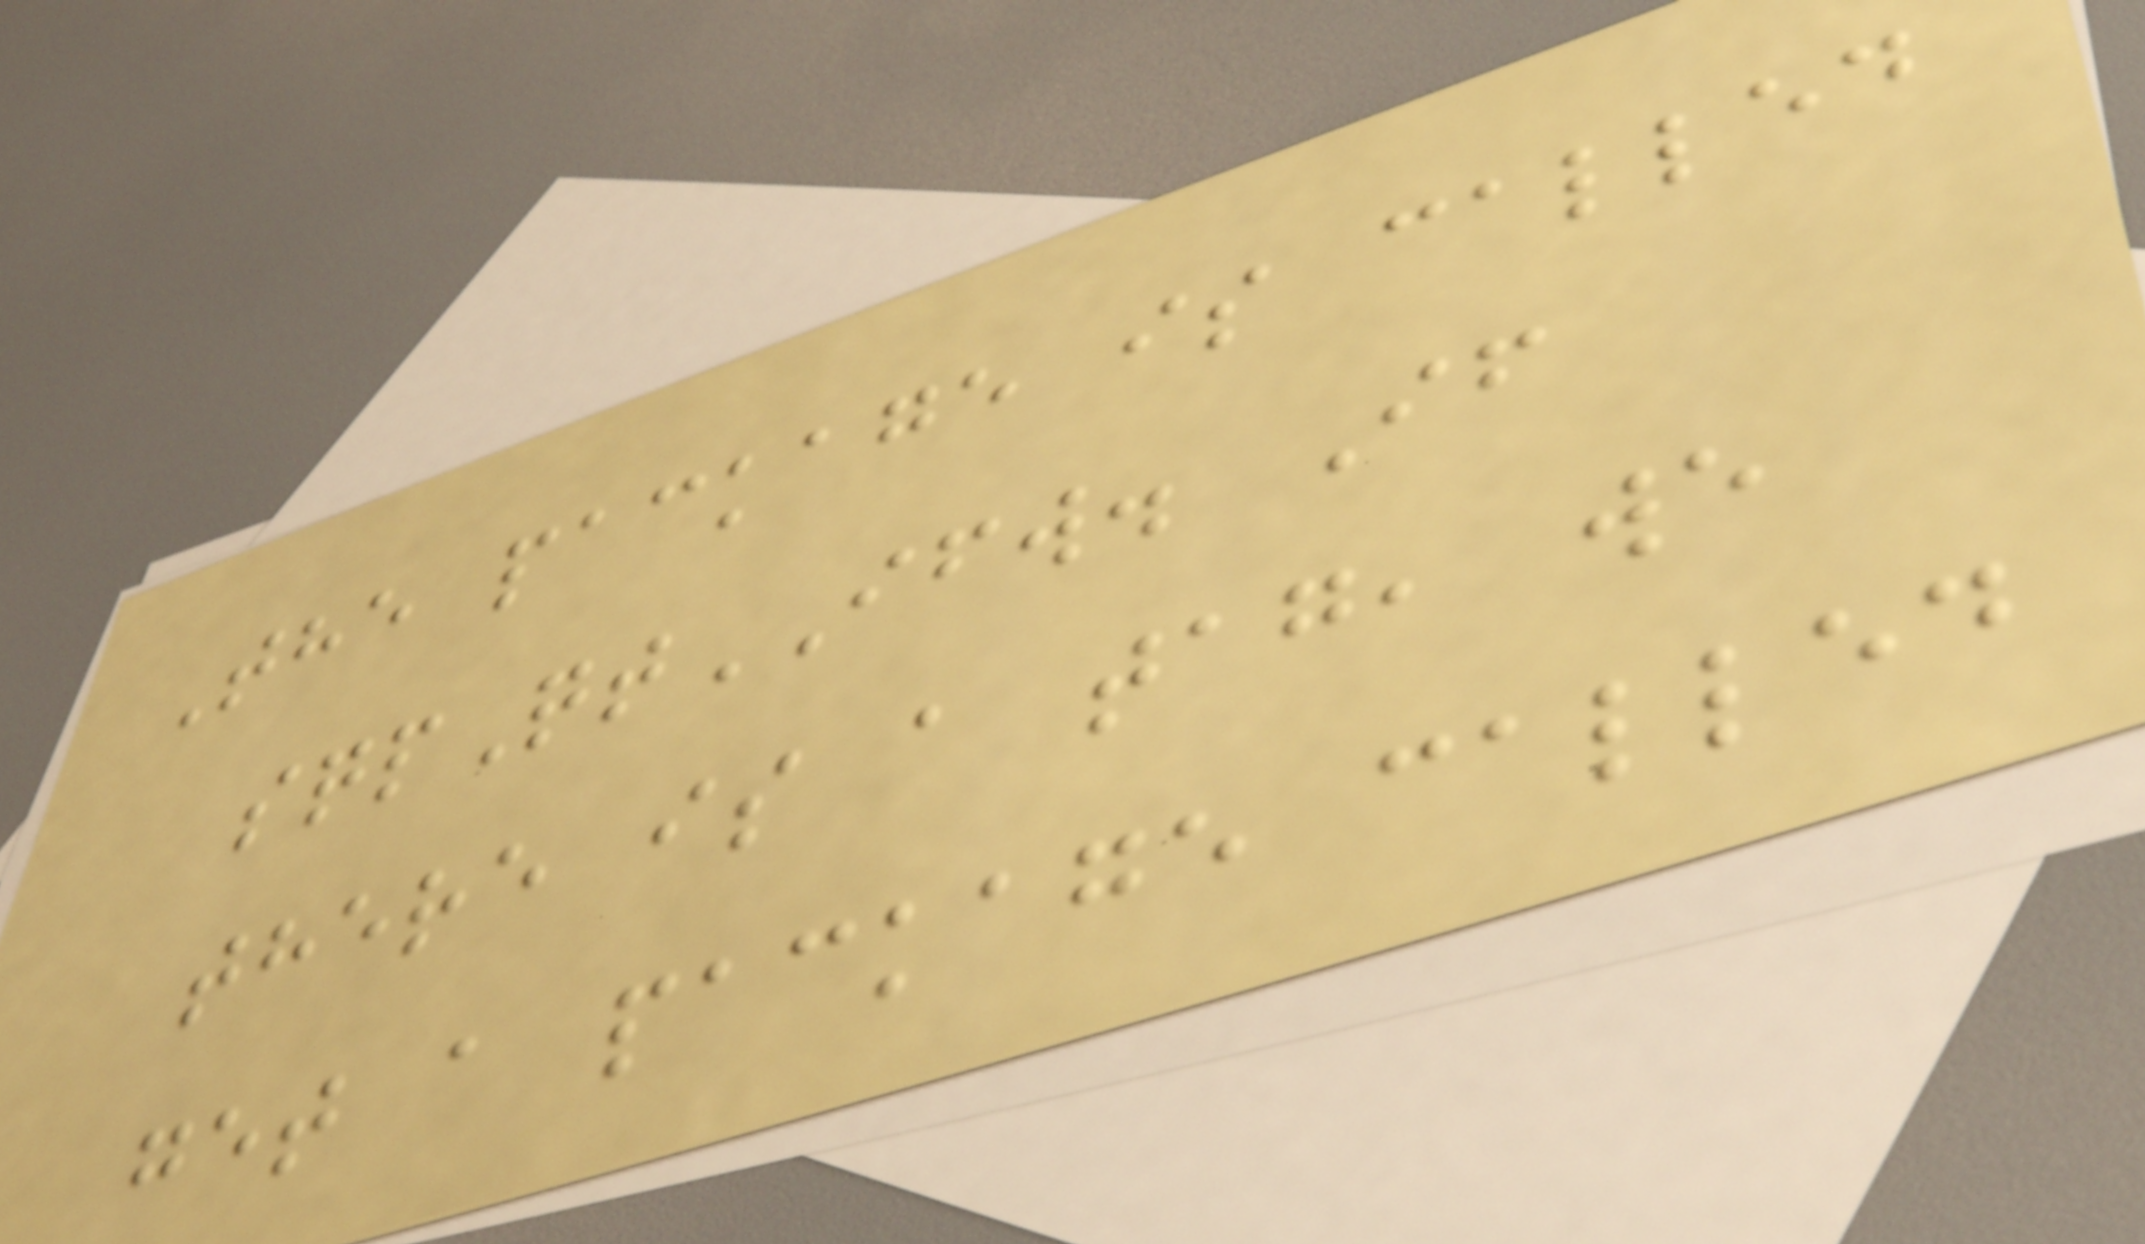The package is called
sqpQtIFW. If
there is a tag, we
get a package called
